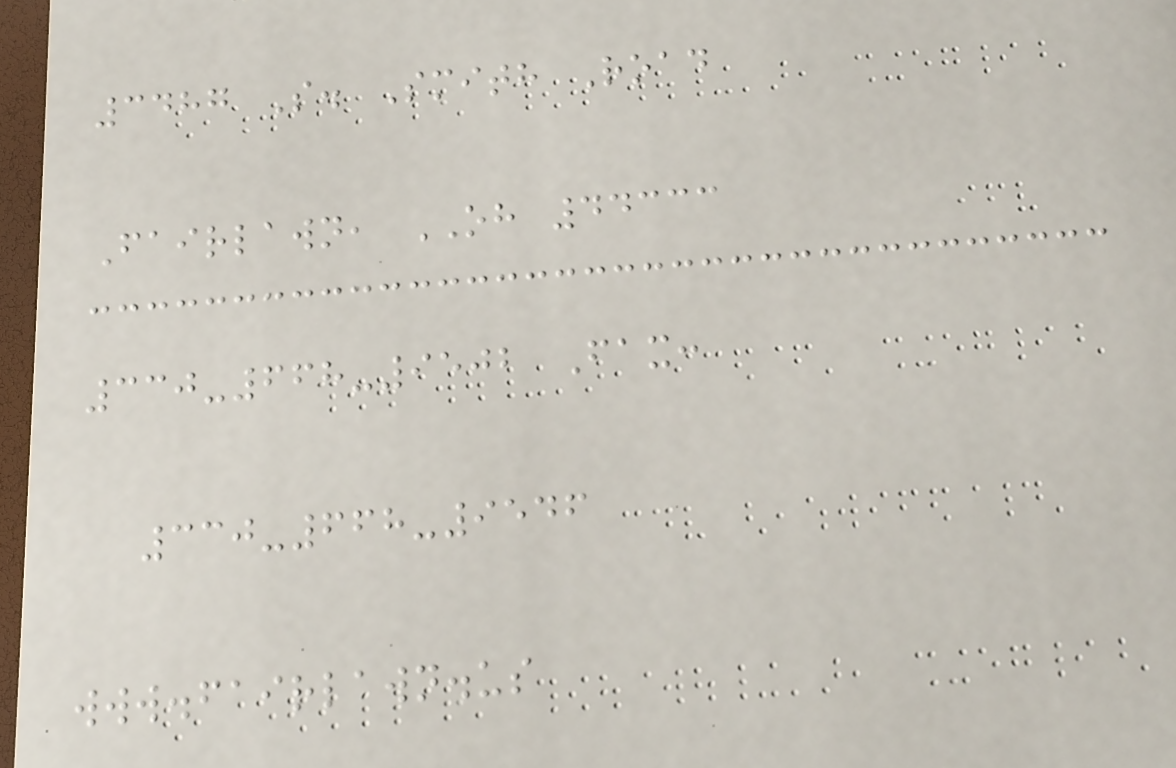3487 S. Smith Road
Fairlawn, OH 44333
330-668-9502 Fax:
330-668-9546
www.fairlawn.us
